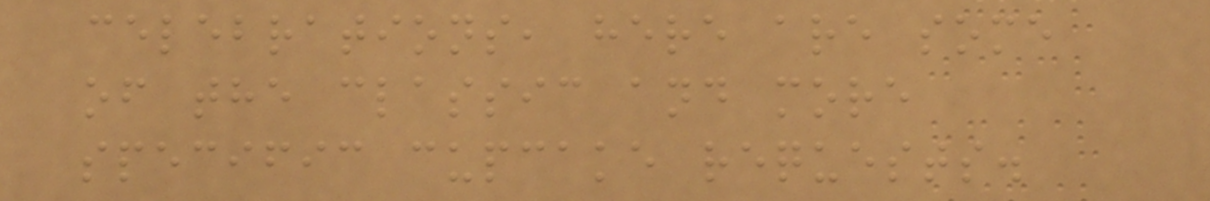celebrations, here are some
of the classic and more
specific cupcake requests.
